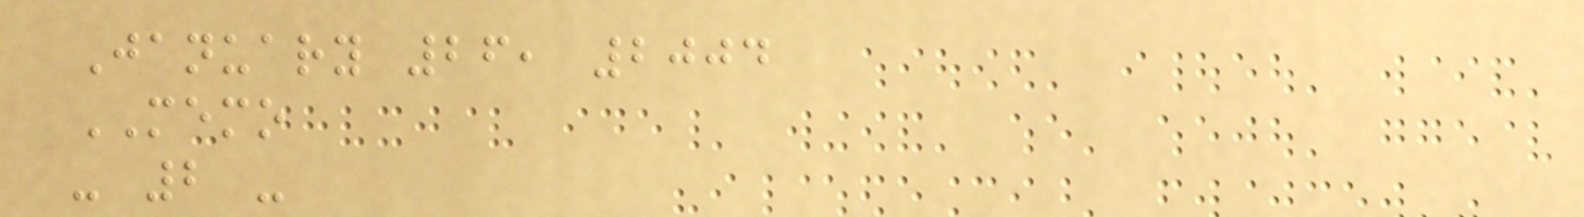January 26, 2004
MEMO
- 2 -
